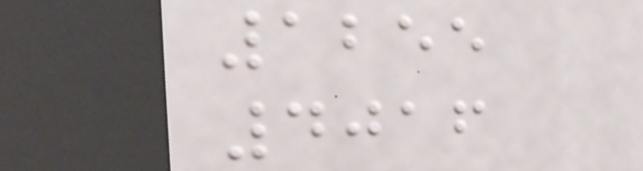1255
4016
